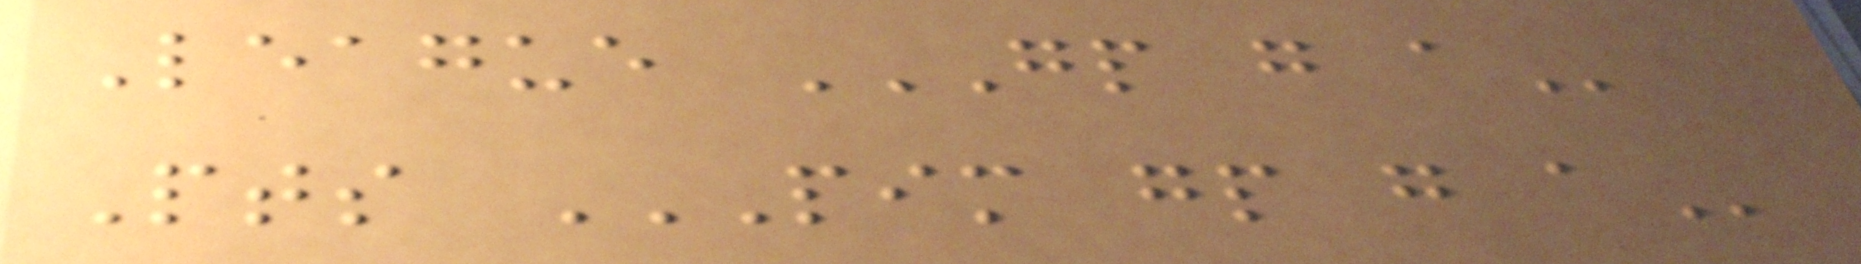League GP G A
Pts PIM GP G A
